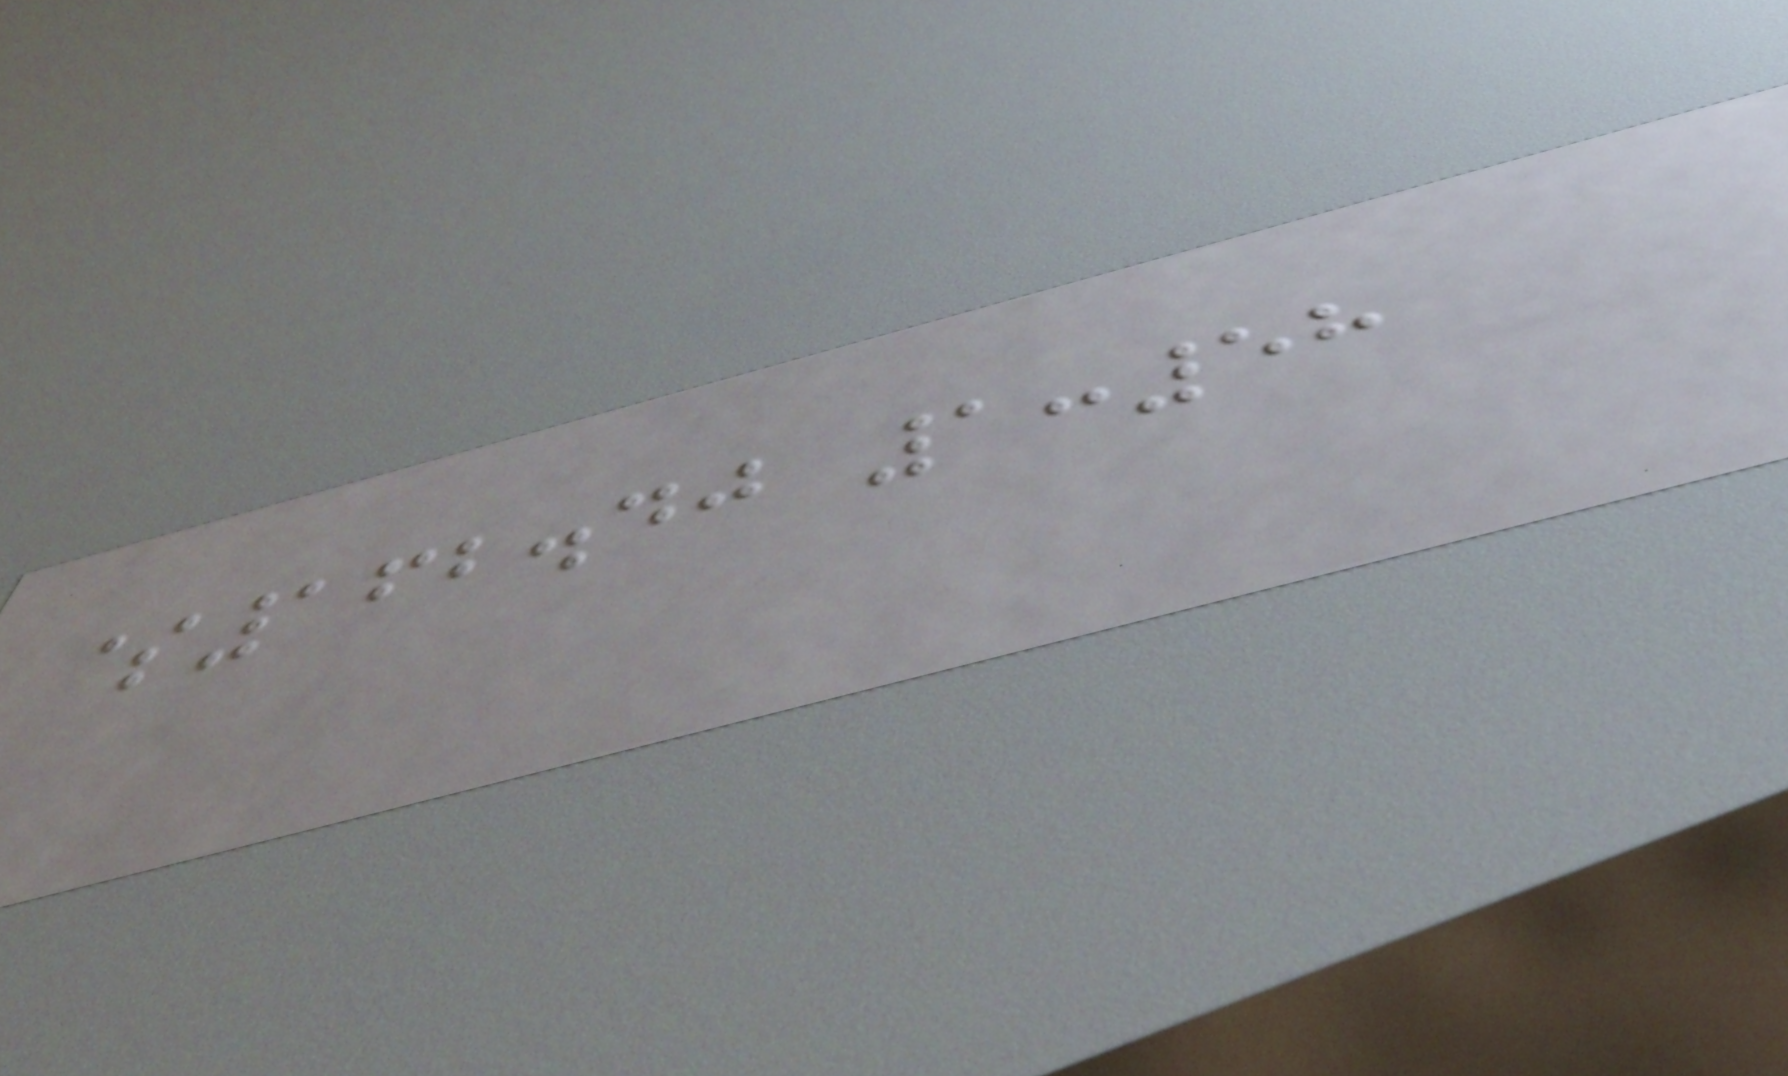$162.40 1:58
